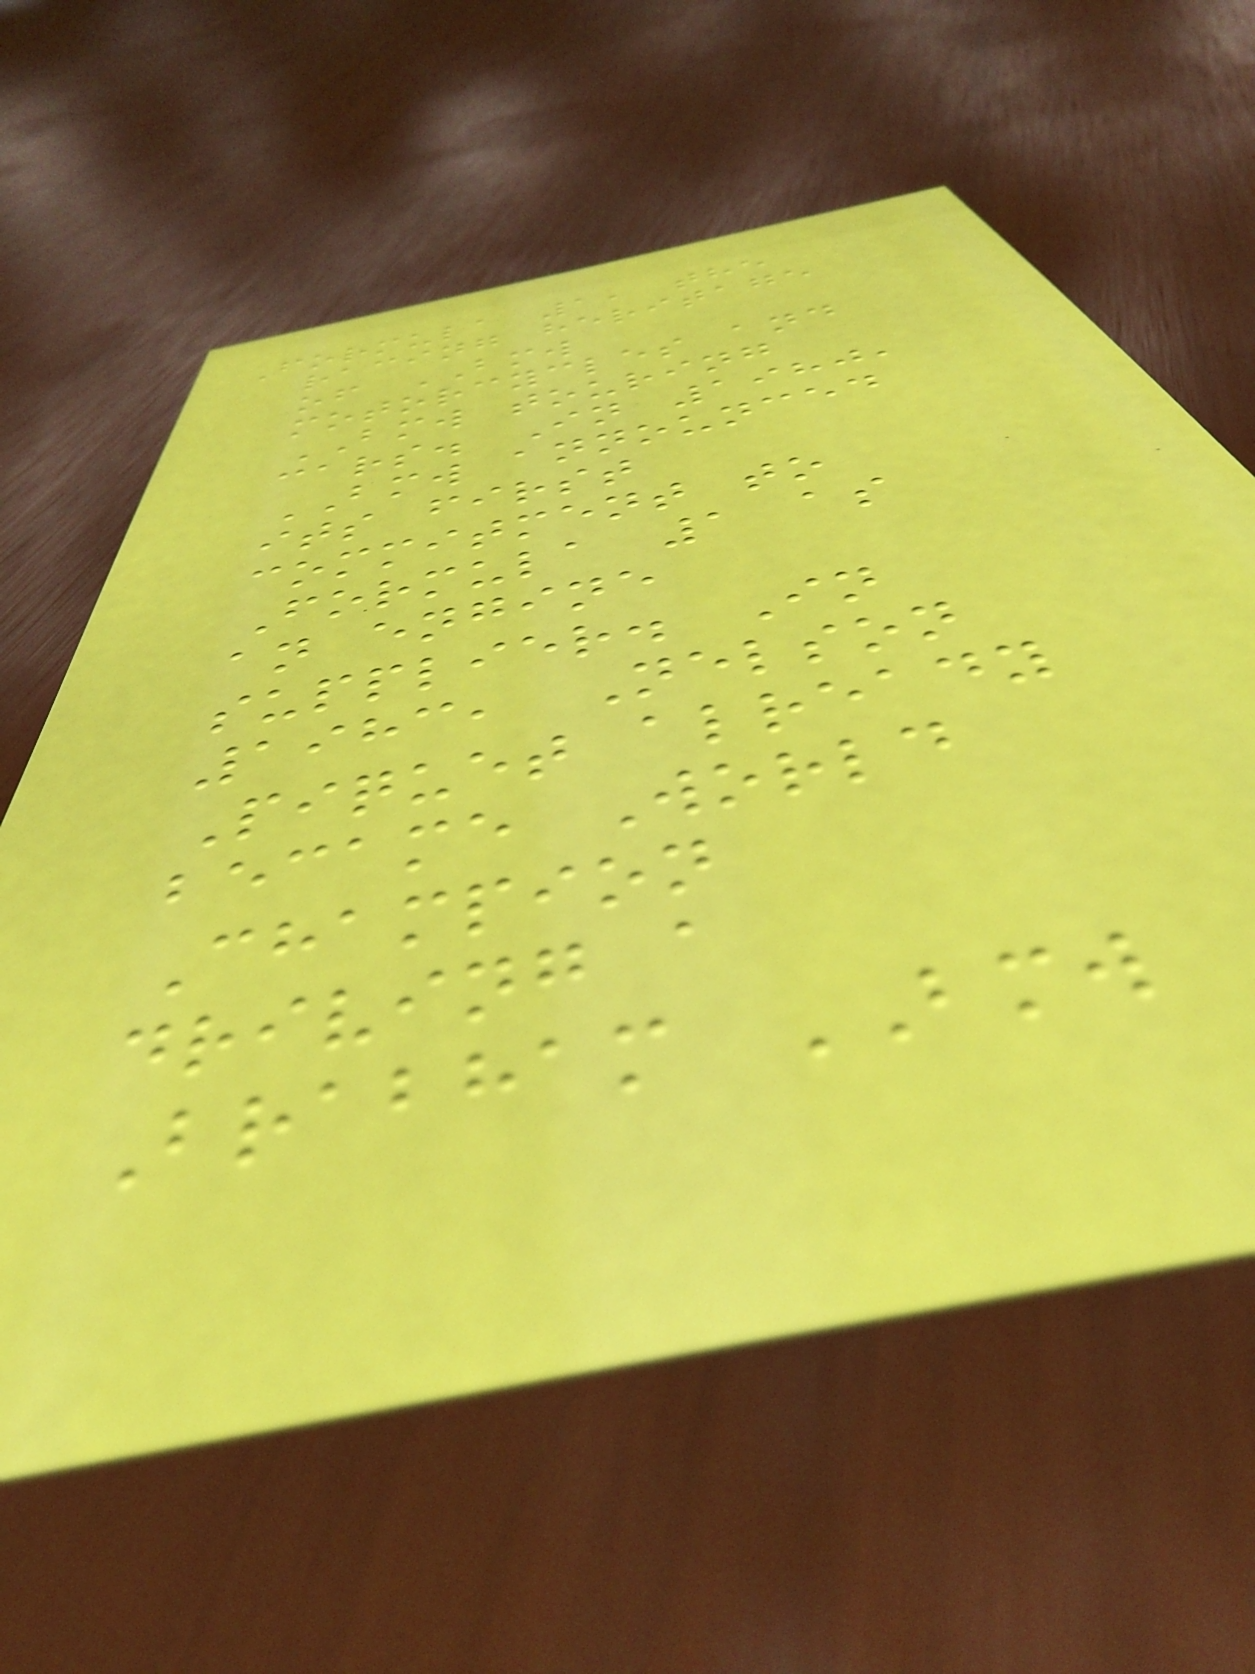Formula 1, the
racing heritage
of BMW
motorcycles and
BMW touring
cars. In 1980,
BMW announced
its first
commitment to
Formula 1 as
an engine
supplier. In
1983, Nelson
Piquet already
became World
Champion
driving a
Brabham BMW
